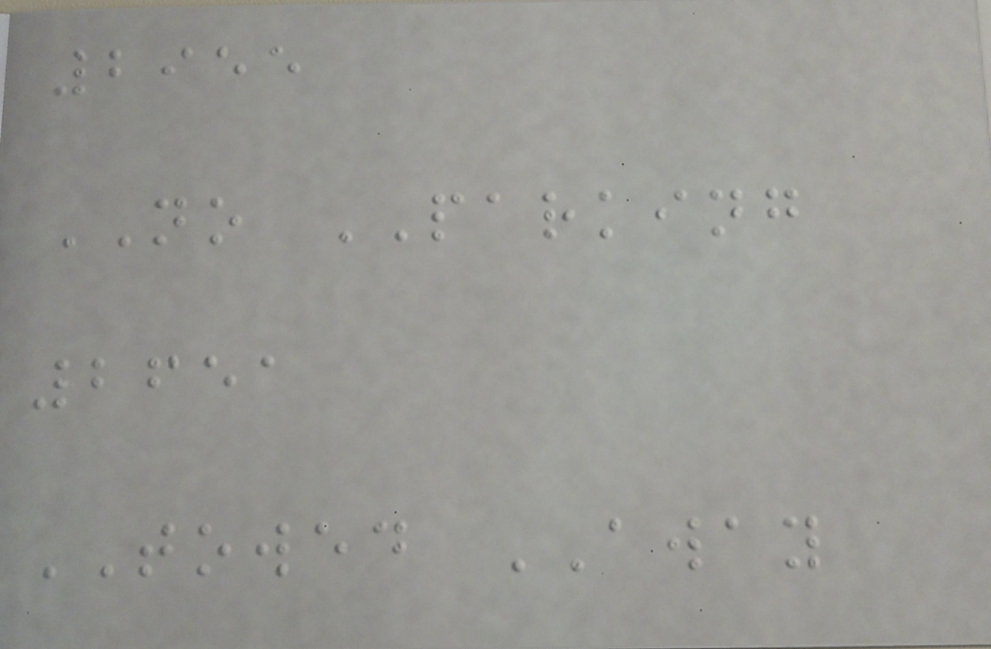2955
NO PARKING
2651
TOWED AWAY
